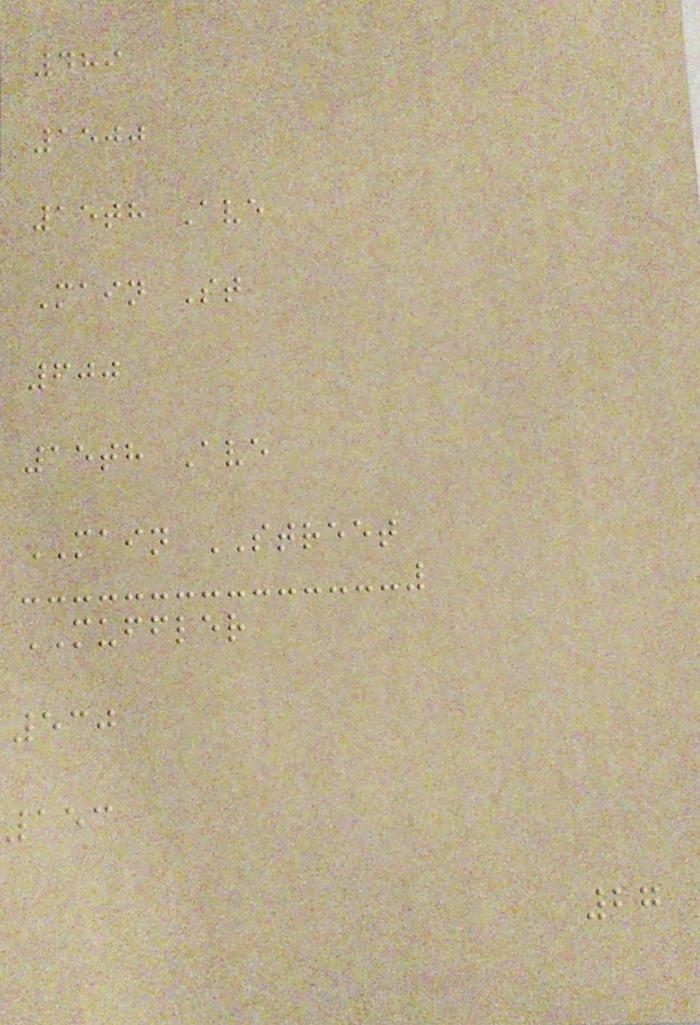489
1500
15th Ave
Main St
600
15th Ave
MAIN STREET
MUFFLER
530
153
27
